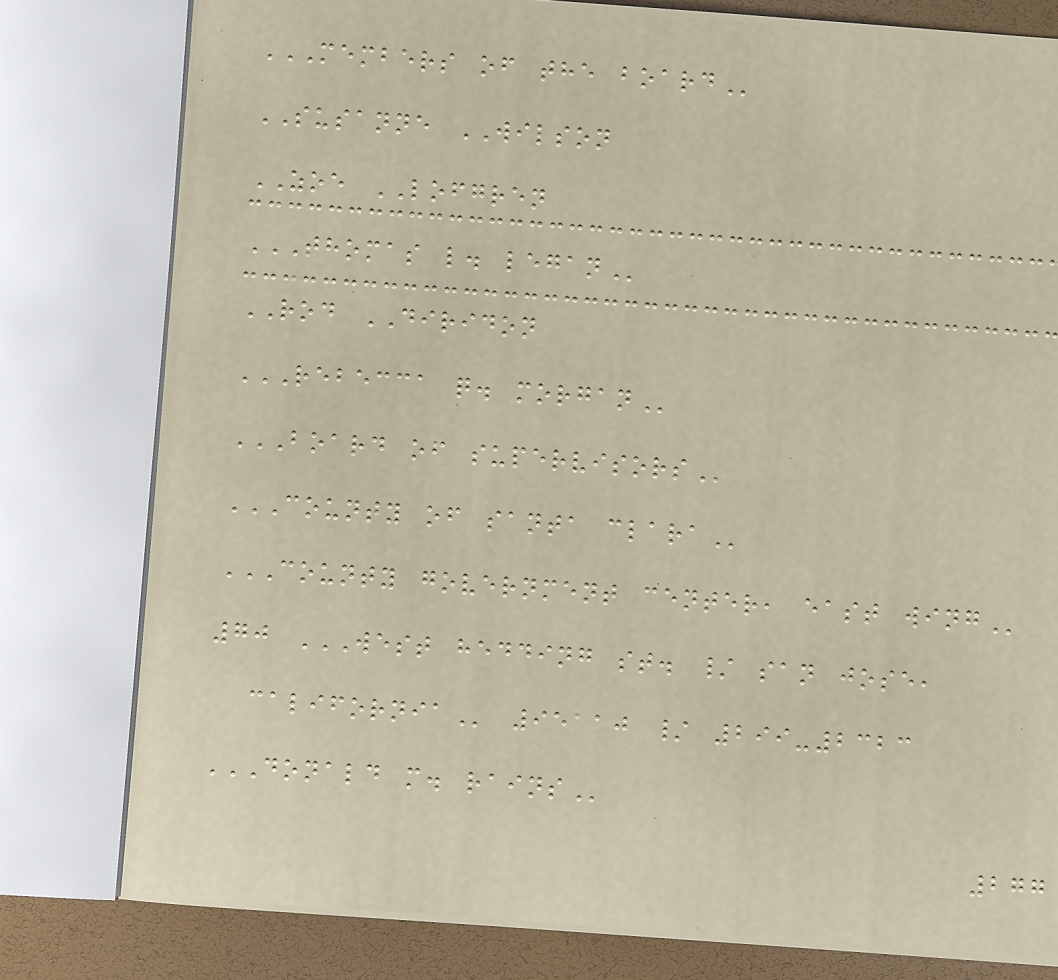MEMBERS OF THE BOARD
SUSANNE WILSON
ZOE LOFGREN
THOMAS L. LEGAN
ROD DIRIDON
REBECCA Q. MORGAN
BOARD OF SUPERVISORS
COUNTY OF SANTA CLARA
COUNTY GOVERNMENT CENTER, EAST WING
70 WEST HEDDING ST. / SAN JOSE,
CALIFORNIA 95110 / 299-2323
DONALD M. RAINS
277
